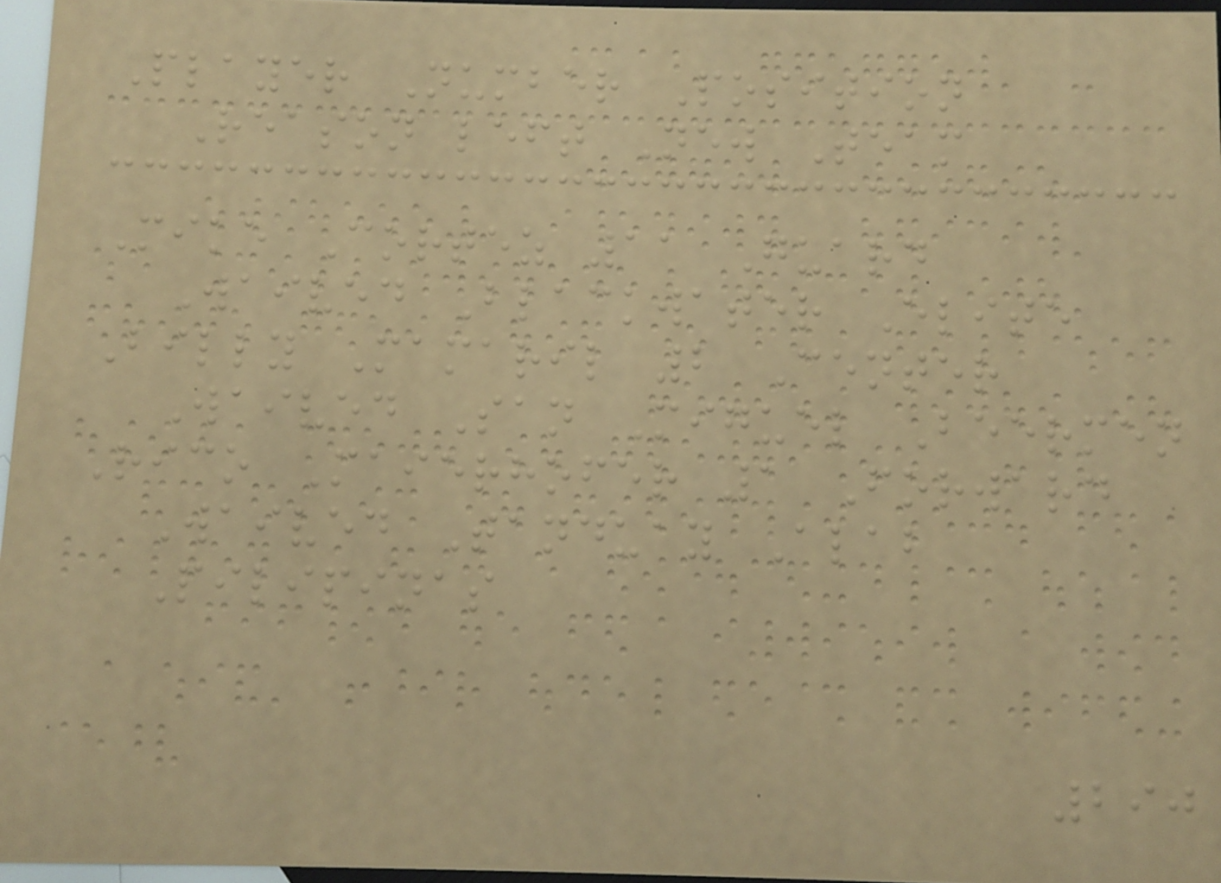Player Number Position
Reason left New Team
Mike Cortez 11 Guard
Waived Blackwater Elite
Billy Mamaril 2 Center
Waived San Miguel Beermen
Rico Maierhofer 1 Forward
Waived Tanduay Alab
Pilipinas
290
